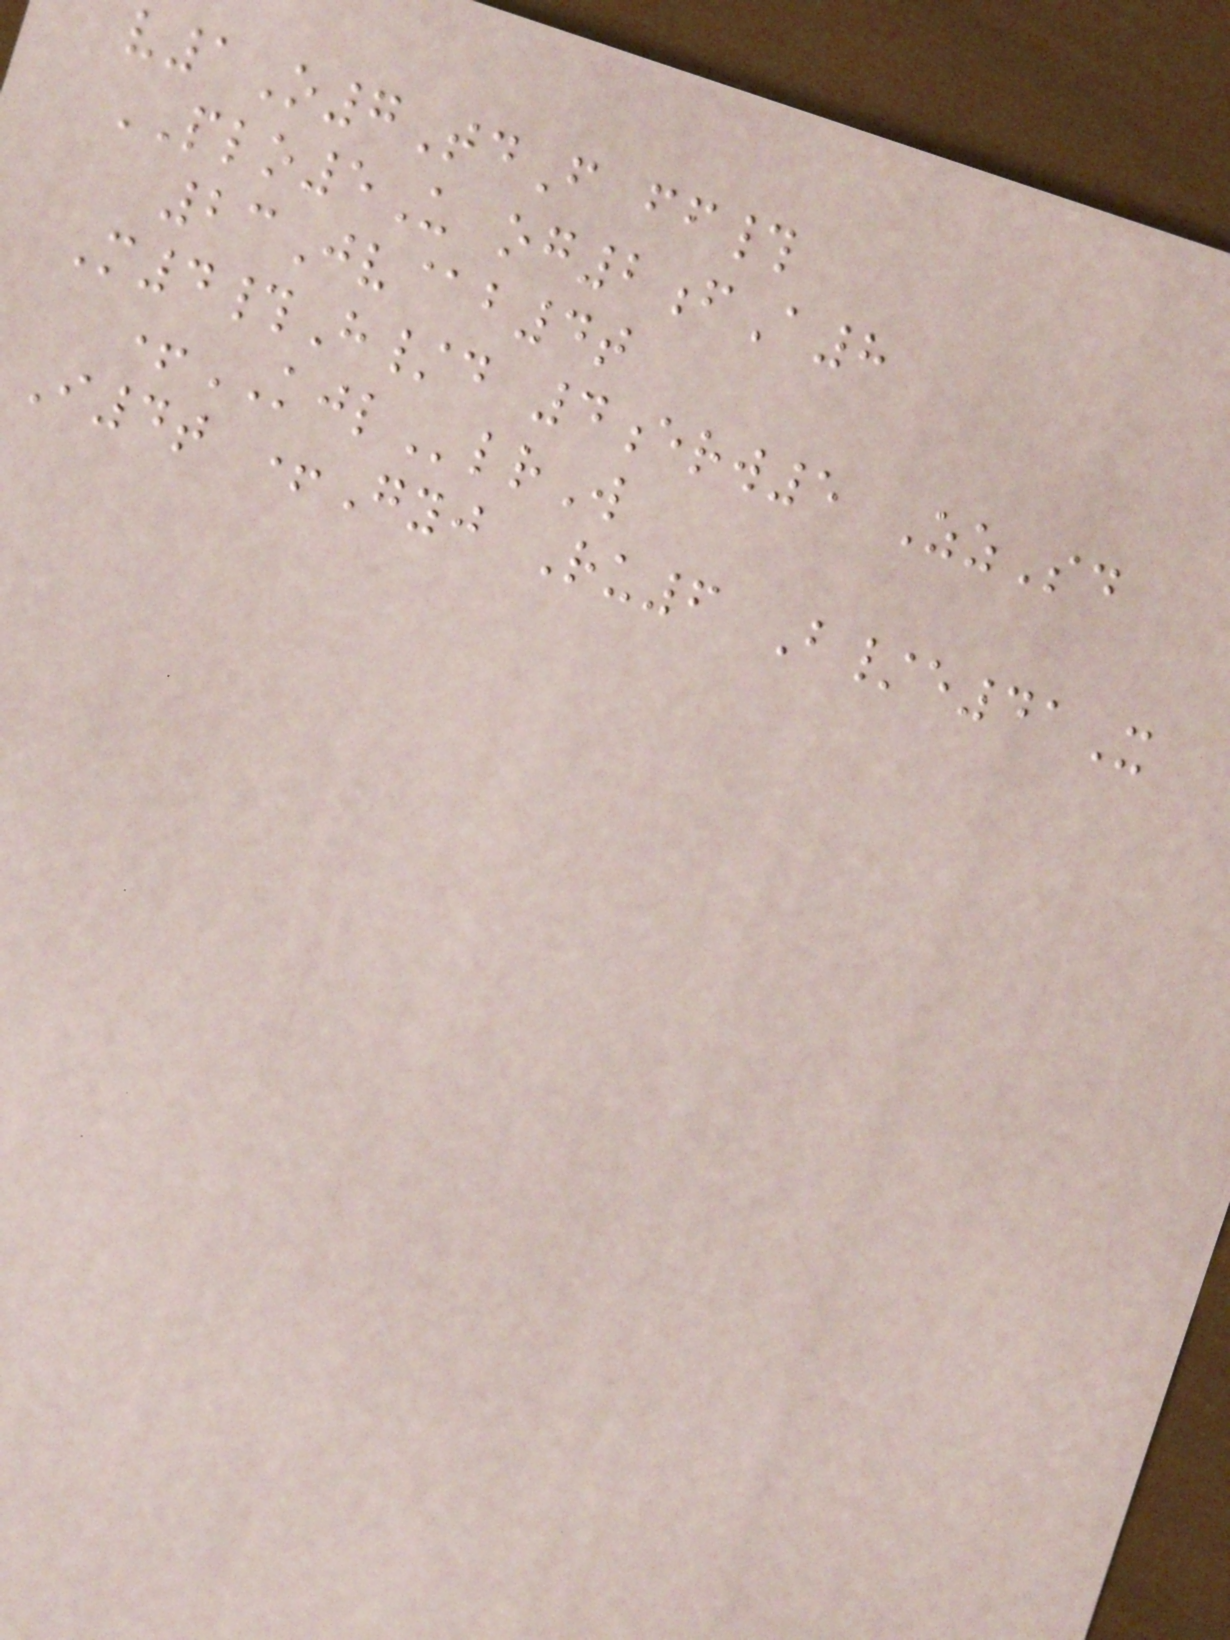v1O7TdF ff#
PLO5U og2fA8
23Jv@b4t
M4#H/d 4erw5 ZzSd
+KJLlrW
I4t +Gyj Ru6 B/e41X
